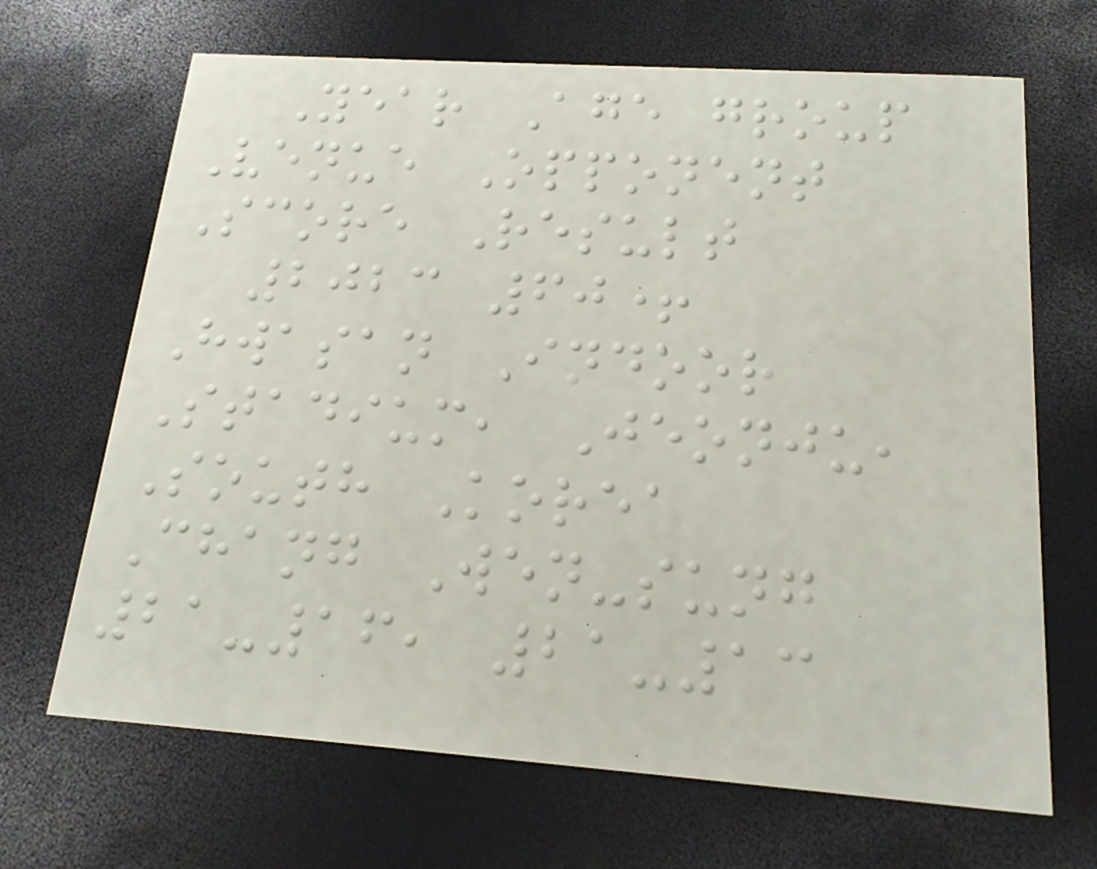Year Age group
Venue Opponent
Score Result
2023 60+
Hwasan Indoor
Stadium, Jeonju,
South Korea
Chang Wen-sung
21-16, 21-13
